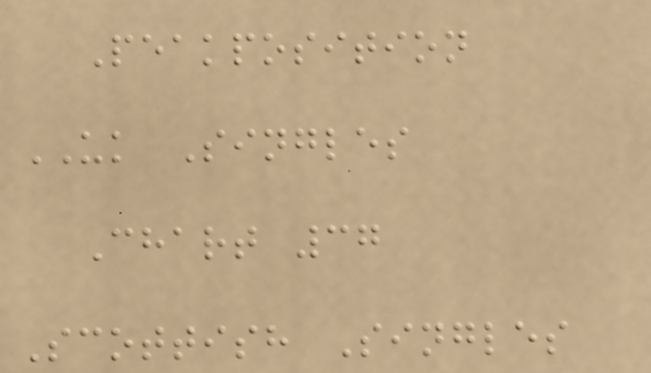Peakposition
UK Singles
Chart 37
Scottish Singles
